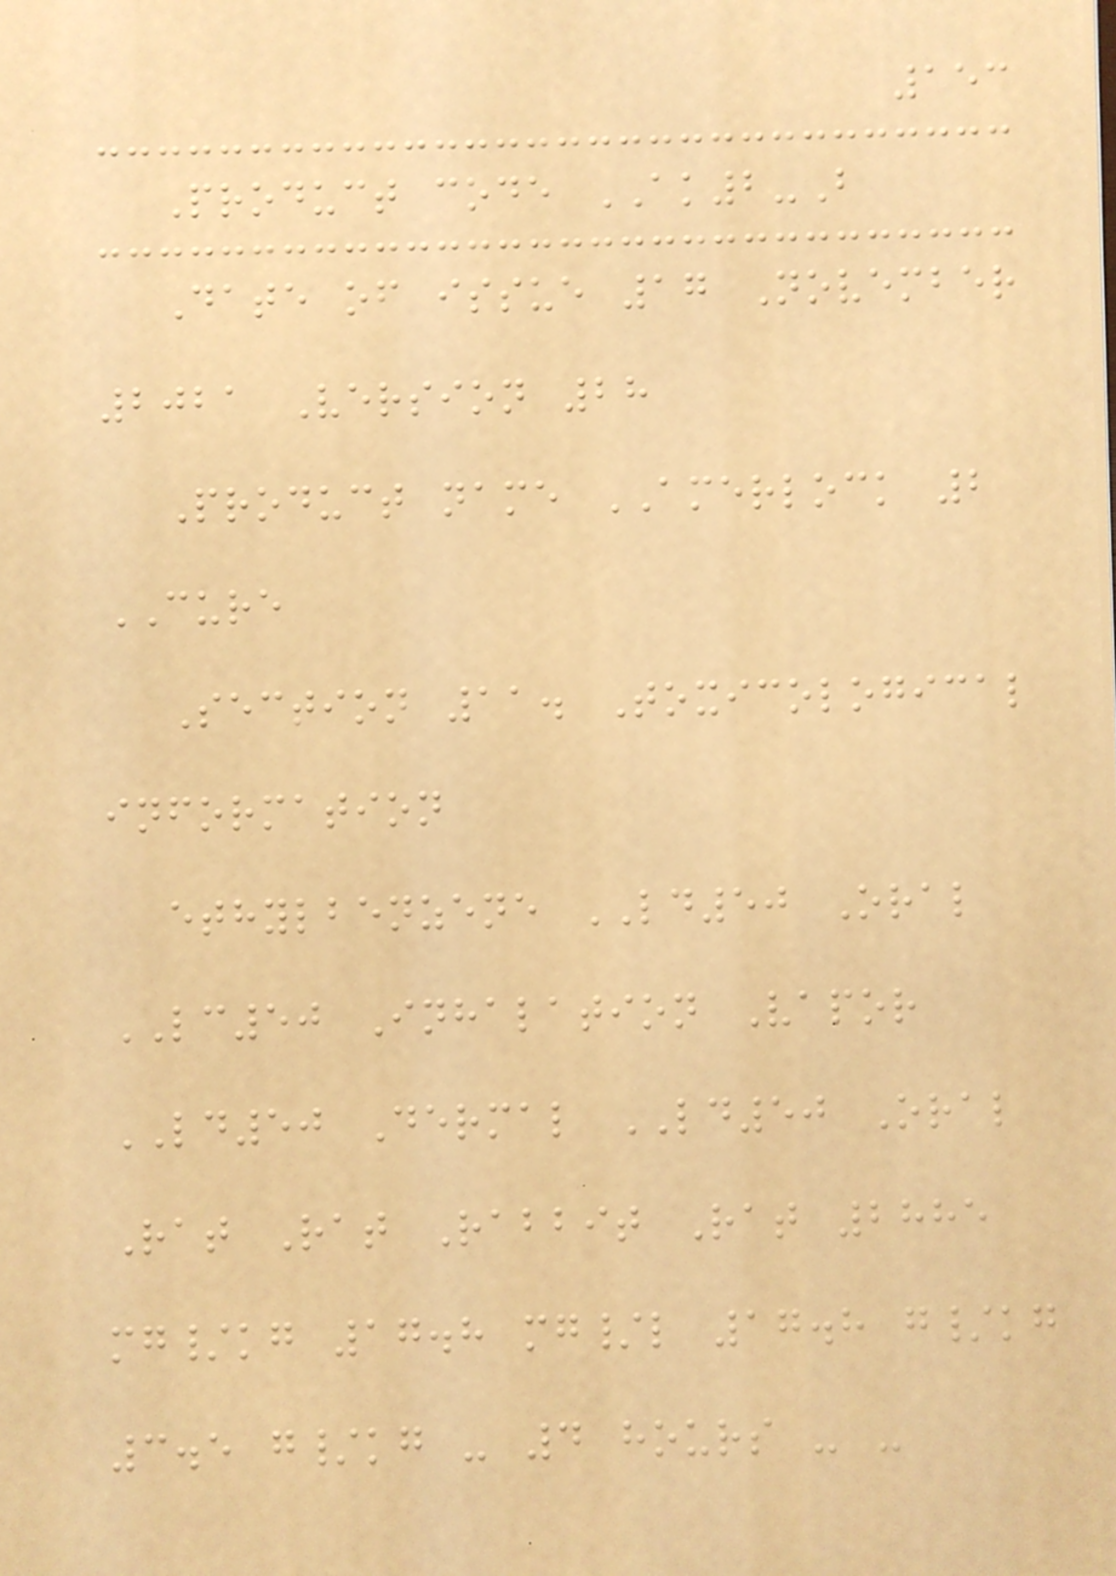153
Product code AK2-B
Date of issue 17 November
2021 Version 28
Product name AMERLOCK 2
CURE
Section 11. Toxicological
information
ethylbenzene LD50 Oral
LC50 Inhalation Vapor
LD50 Dermal LD50 Oral
Rat Rat Rabbit Rat 2885
mg/kg 17.8 mg/l 17.8 g/kg
3.5 g/kg - 4 hours - -
